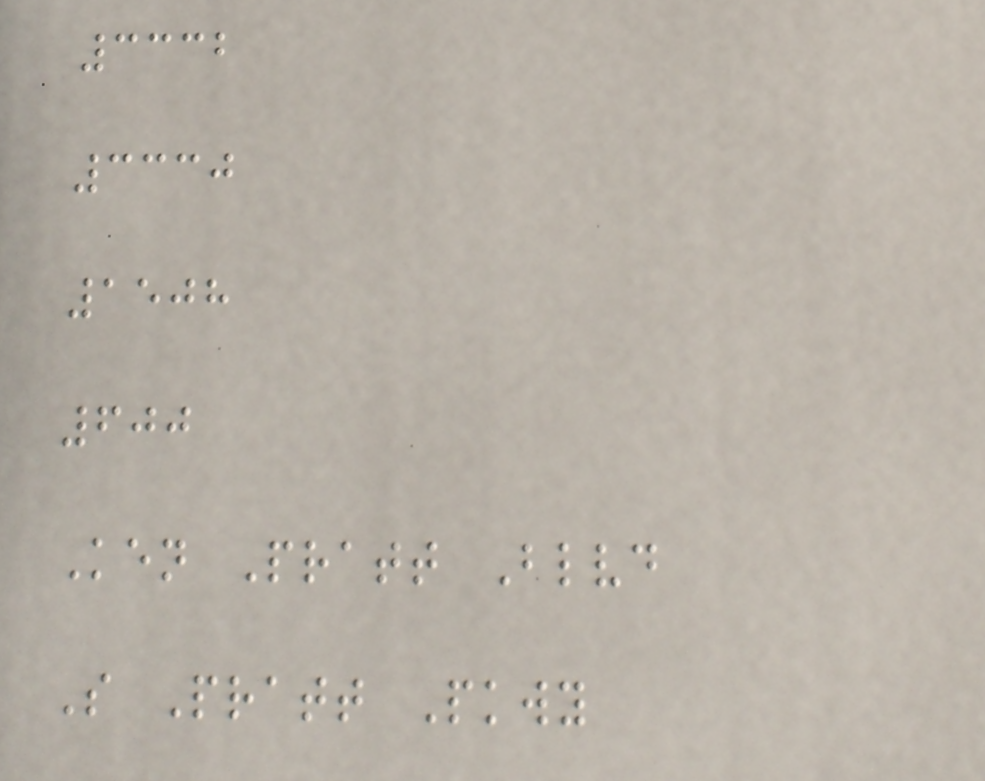3332
3330
1508
600
Ken Pratt Blvd
S Pratt Pkwy
